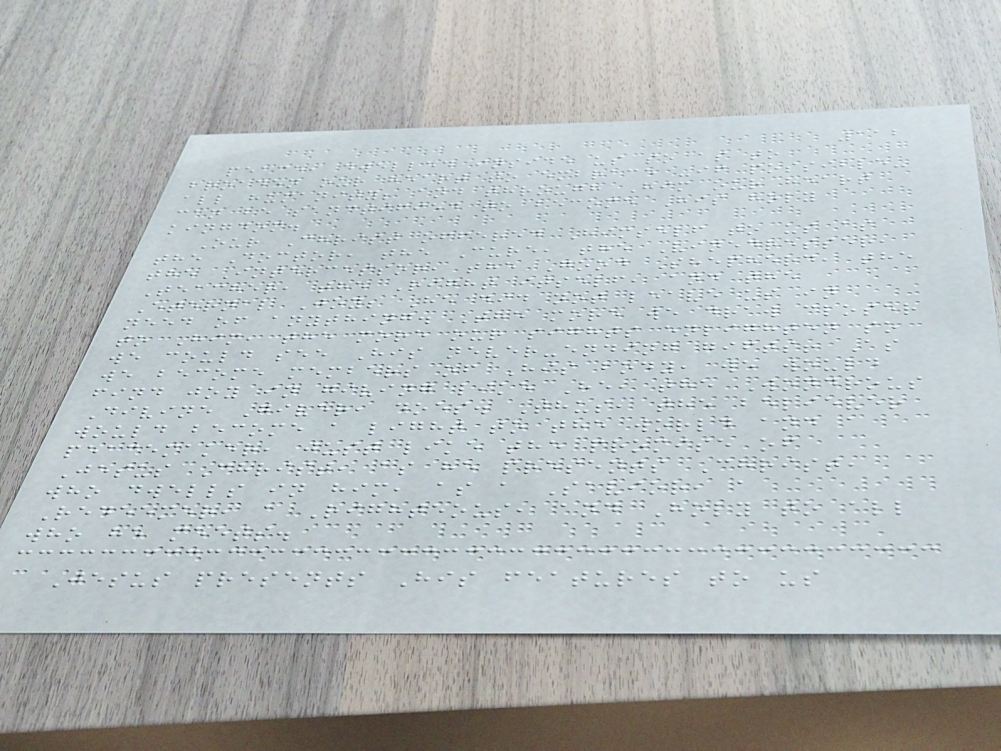112
peace, dwelled inside us so as to
broaden our heart to embrace -if possible-
all humanity; and through Him our heart
can be sanctified to become His holy
kingdom.
Our Christ offered Himself to us as
the Doctor, the Cure, the Vinedresser,
the Intercessor, the Good Shepherd, the
Teacher, the Right itself, and the
Eternal Joy; He did not leave us in
need of anything. The more we draw closer
to Him, the more our sights enlighten so
we could see His never-ending gifts! As
we become members of His body, we would
find joy in giving like He, the Wondrous
Divine Giver, does. Thus, the believer
would become a light to the world and a
peacemaker, just like the promise of
Jesus Christ, as he presents Christ,
who dwells in him, as a Savior, a
Redeemer, a Righteous, and Holy to all
who he meets.
Jesus presents His features to us
